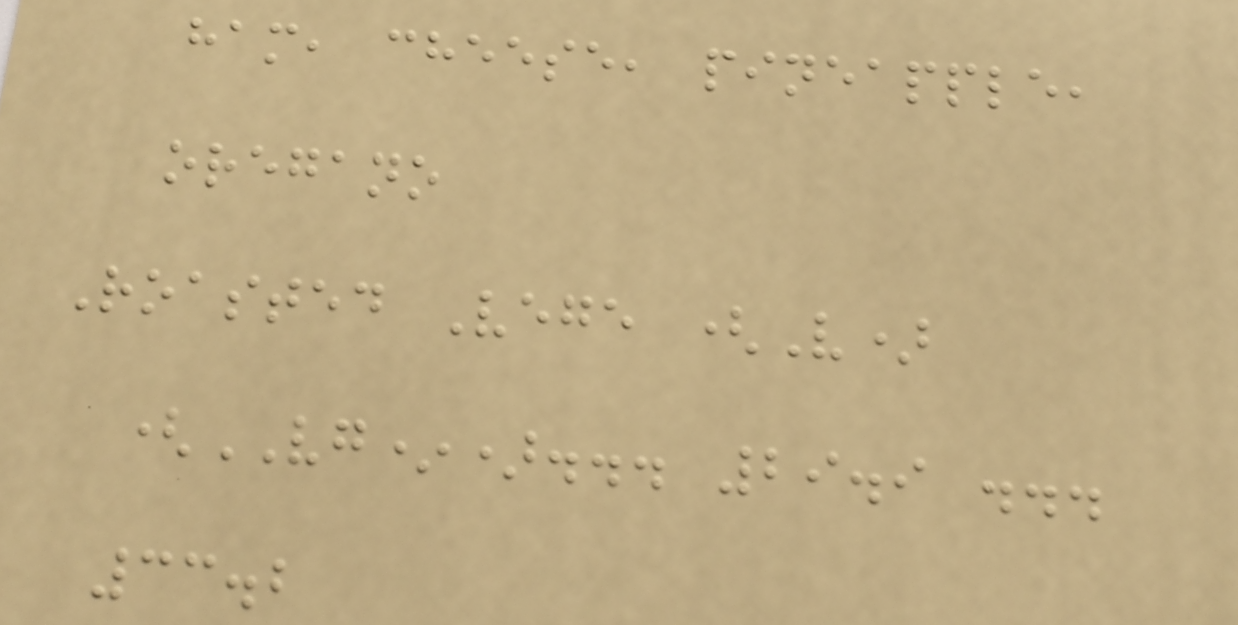ham, cheese, pineapple,
oregano
Roasted Vege (V)
(VG*)... 29.9 ...
33.2
